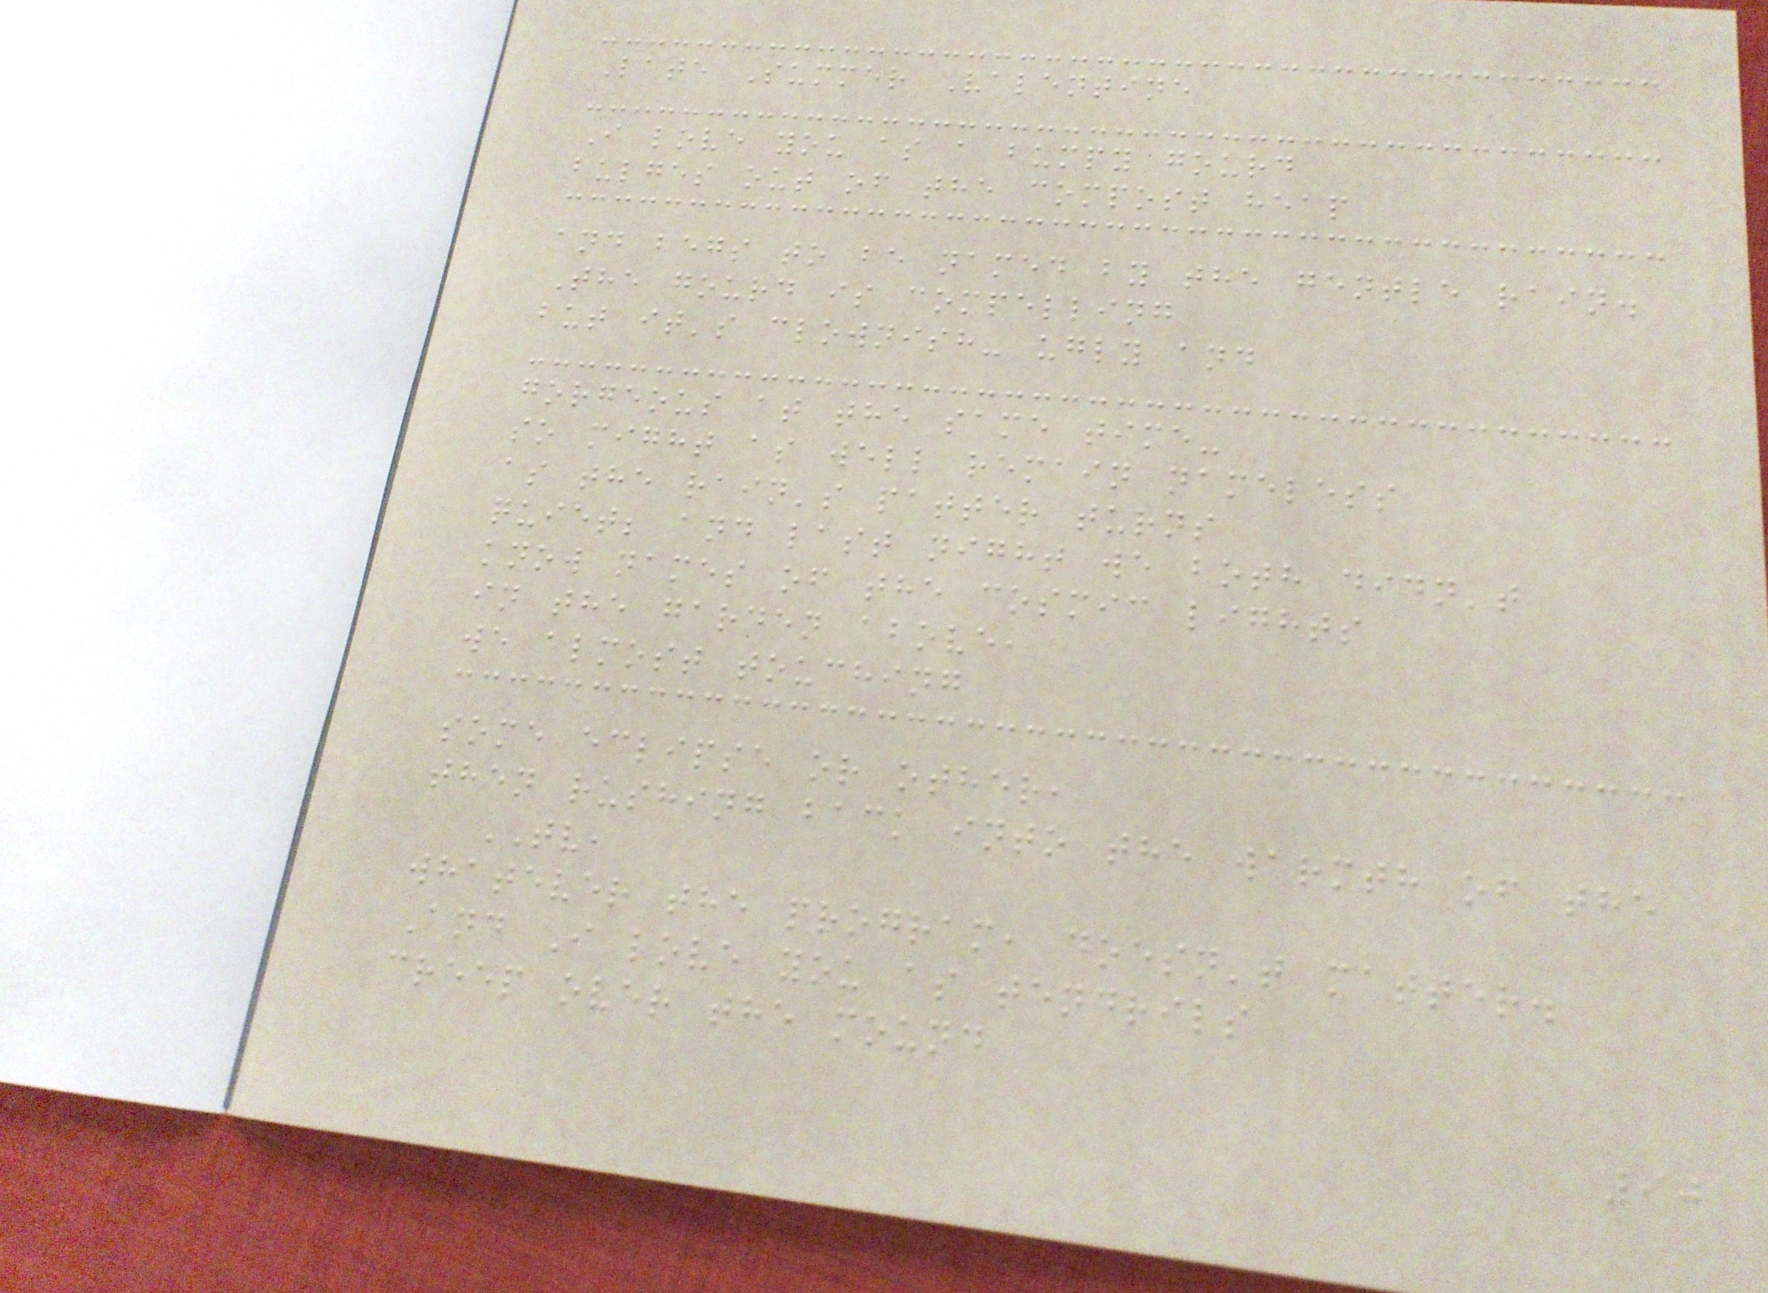Late Summer Valentine
I love you as a bumpy gourd
bulges out of the compost heap
and begs to be named by the gentle rain.
The gourd is compelling
but it's clownish- ugly and
gorgeous at the same time-
so might as well remain nameless
as the rain's patter turns
quiet; and last night we both didn't
know names of the cosmic lights
in the garden above,
we almost touching
some eclipse or other,
then rushing back into the warmth of the
TV,
whatever the program, doesn't matter.
And I love you as tendrils
creep over the mound
90
